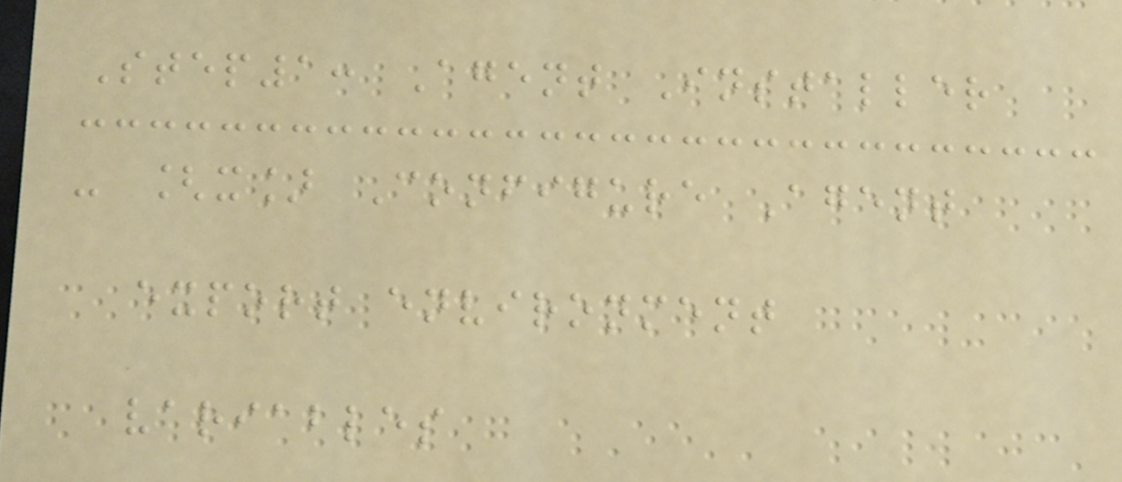Step1: Agent Installer
- [x] Configure Agent
export environment
variables
